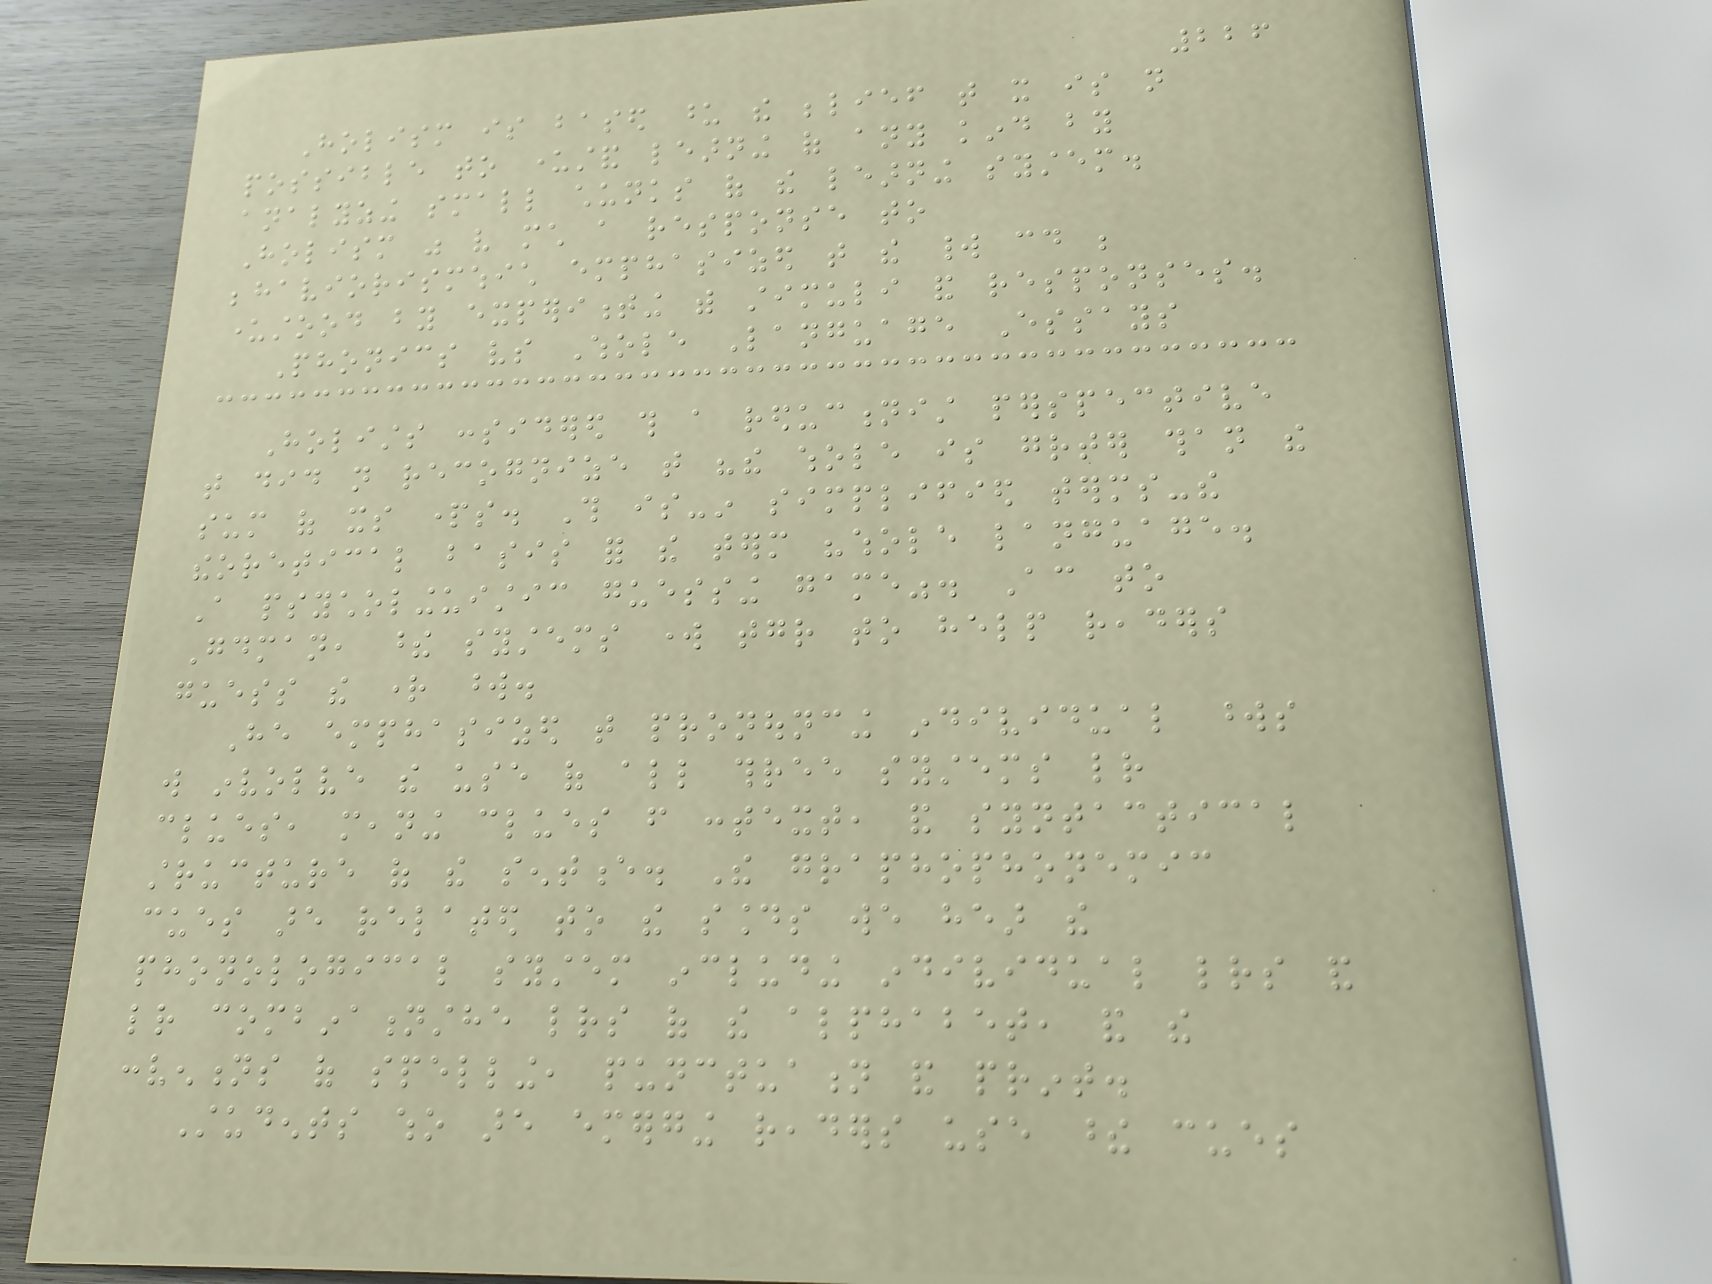226
Holism is based upon the belief that it is not
possible to understand learning of any kind by
analyzing small chunks of the learning system.
Holism was very much a response to
behaviorismwhich emphasized that the world could be
understood by experimenting with stimuli and responses.
Phonics vs Whole Language Essays
Holists considered this a reductionist perspective
that did not recognize that "the whole is greater than the
sum of its parts. This is-in simplified terms-the
theoretical basis for the term "whole language.
A psycholinguistic guessing game". According to
Goodman, these systems work together to help readers
guess the right word.
He emphasized that pronouncing individual words
will involve the use of all three systems letter
clues, meaning clues from context, and syntactical
structure of the sentence. The graphophonemic
cues are related to the sounds we hear the
phonological system including individual letters and
letter combinationsthe letters of the alphabet, and the
conventions of spelling, punctuation and print.
Students who are emerging readers use these cues
